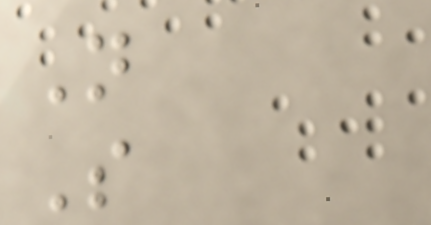N
S
